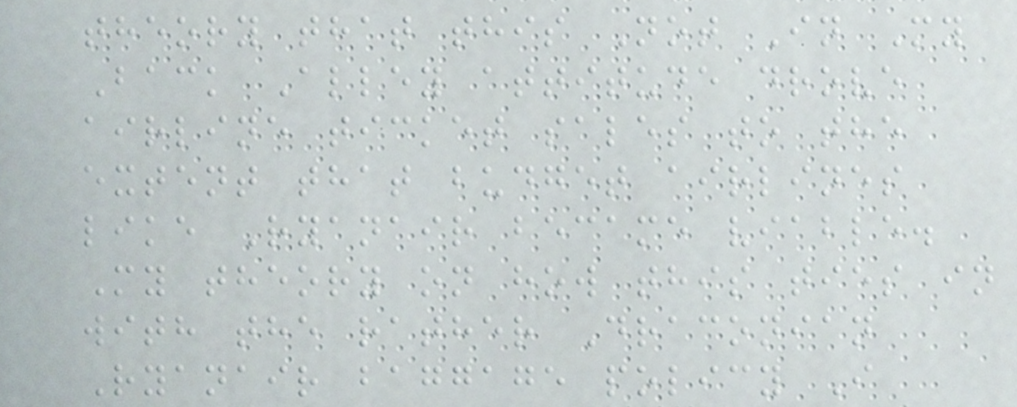theory that this Not In My
Back Alley attitude drove
airline ticket sales to the
extent that budget airlines
like Ryanair became viable.
My theory on how this ties in
with the rather Draconian
Ryanair baggage policy I
